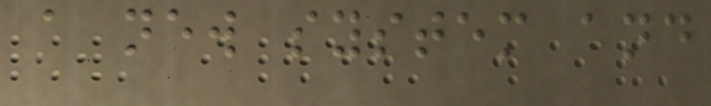a new system and
